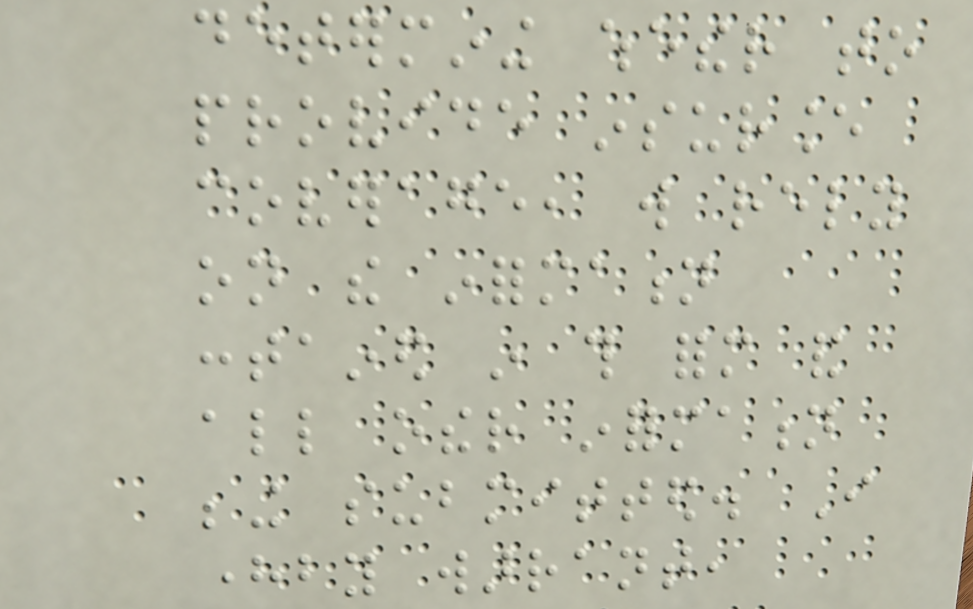determining whether to
provide insurance
coverage, will rely
on the information
contained in this form and
all other information
being submitted. I
hereby warrant,
